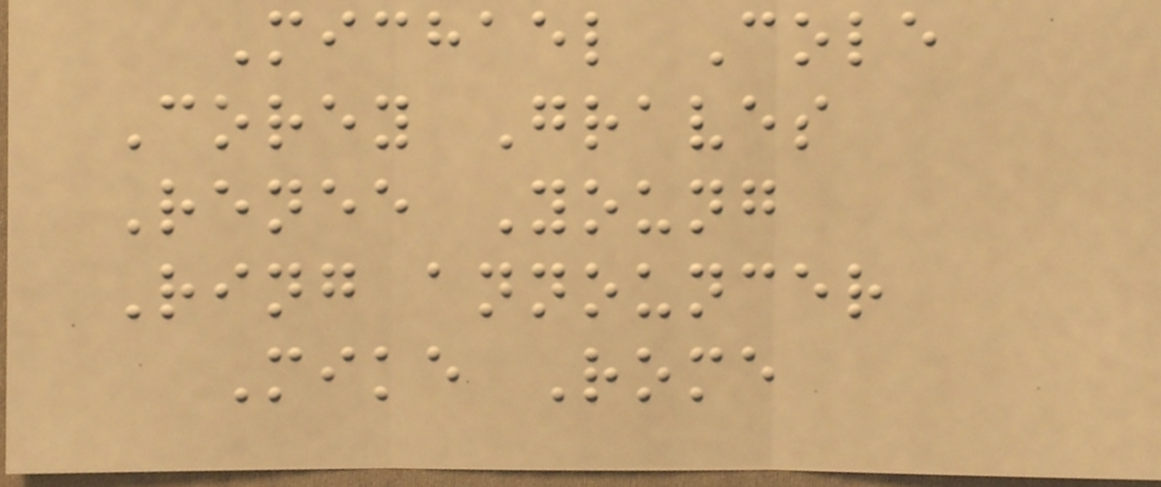Michael Cole
Corey Graves
Renee Young
Ring announcer
Mike Rome
